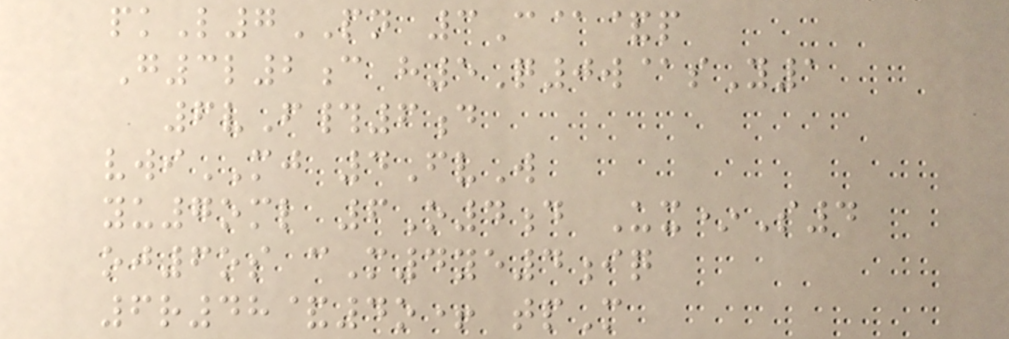pkL7PN 3C@&p
G3l2c h5Q0w@sY1
6vF#6d
vwiMJ 4FvW
yu7oml 6O4d Ux*S4
oj6os cM4ye4iq
6r48&4o+ tpM
